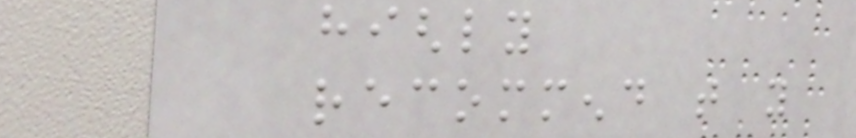highly
recommend that you
